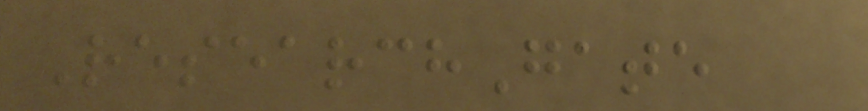ResearchGate
